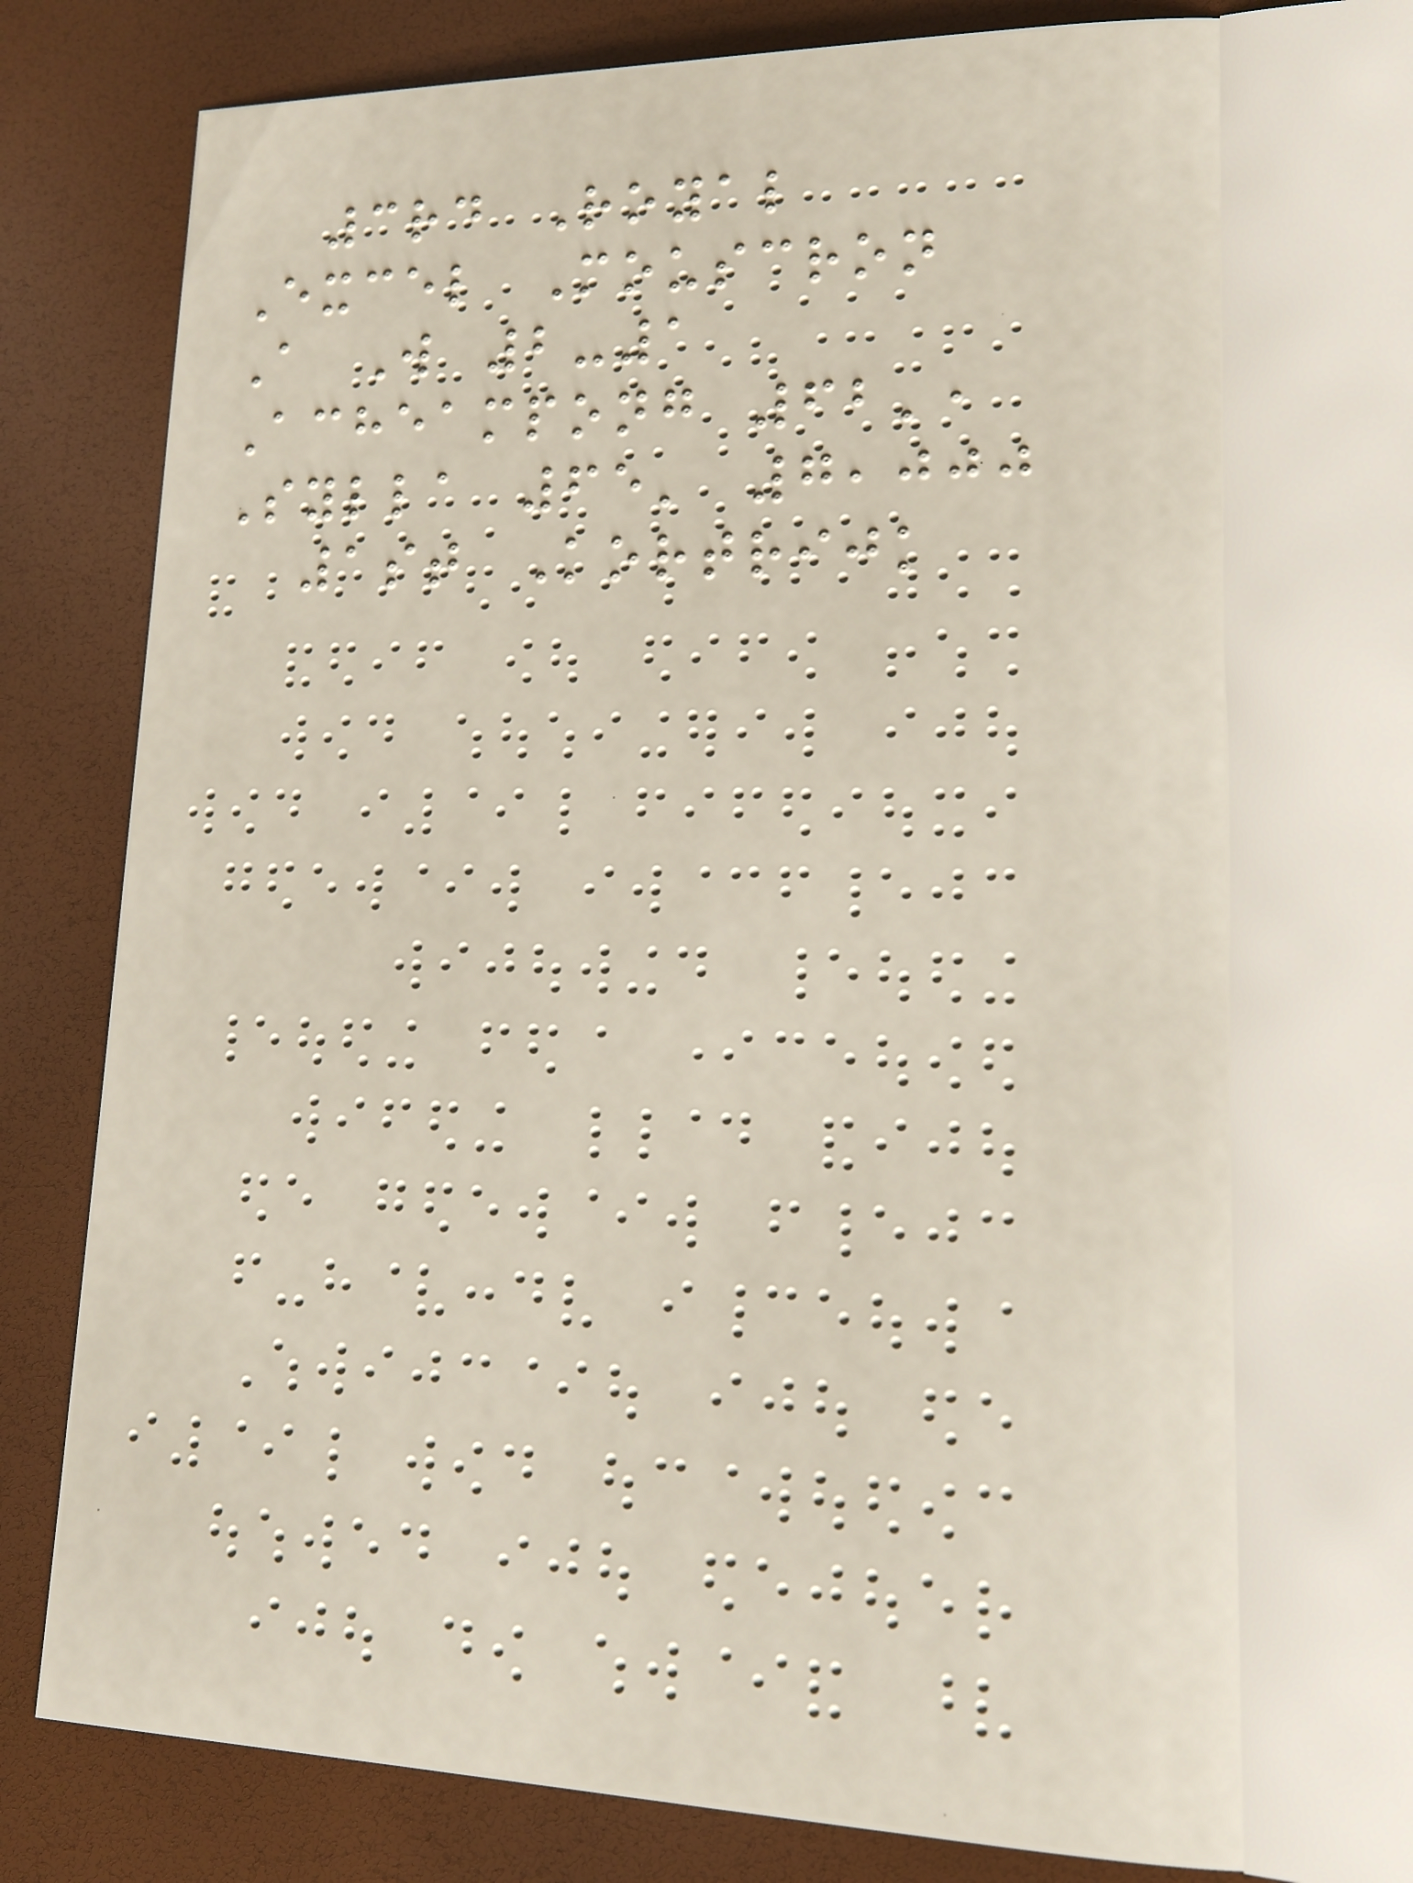3rd Royal
Excel Mouscron
A W 2-1
Acheampong 62',
Sylla 65' 7,000
1st Kortrijk
